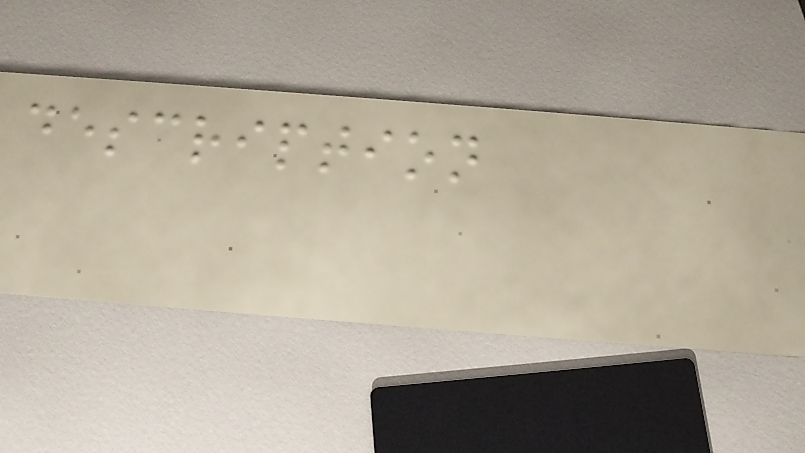description
